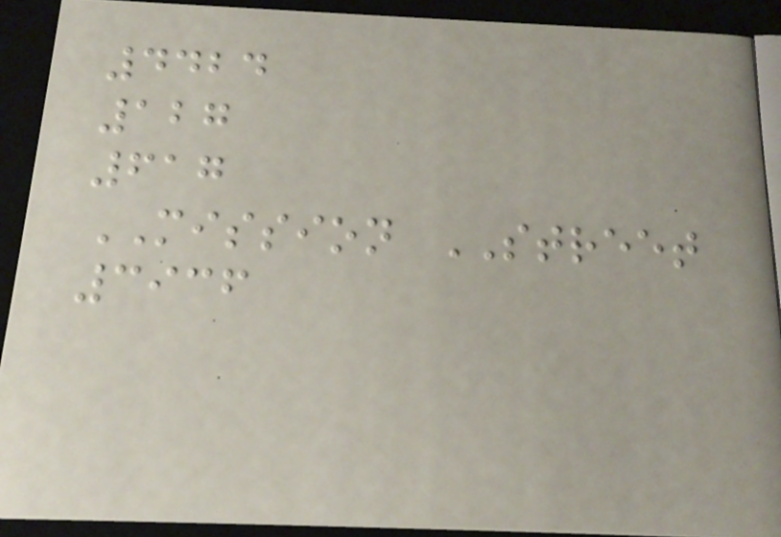4424
127
617
MISSION STREET
3936
